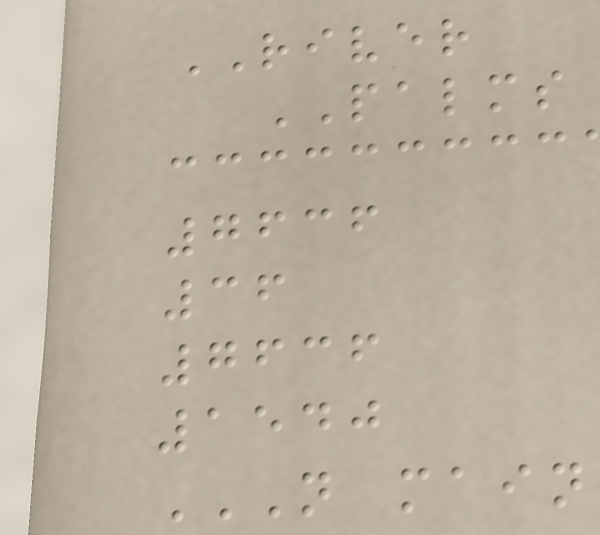RIVER
PALMS
7636
36
7636
1540
N MAIN
